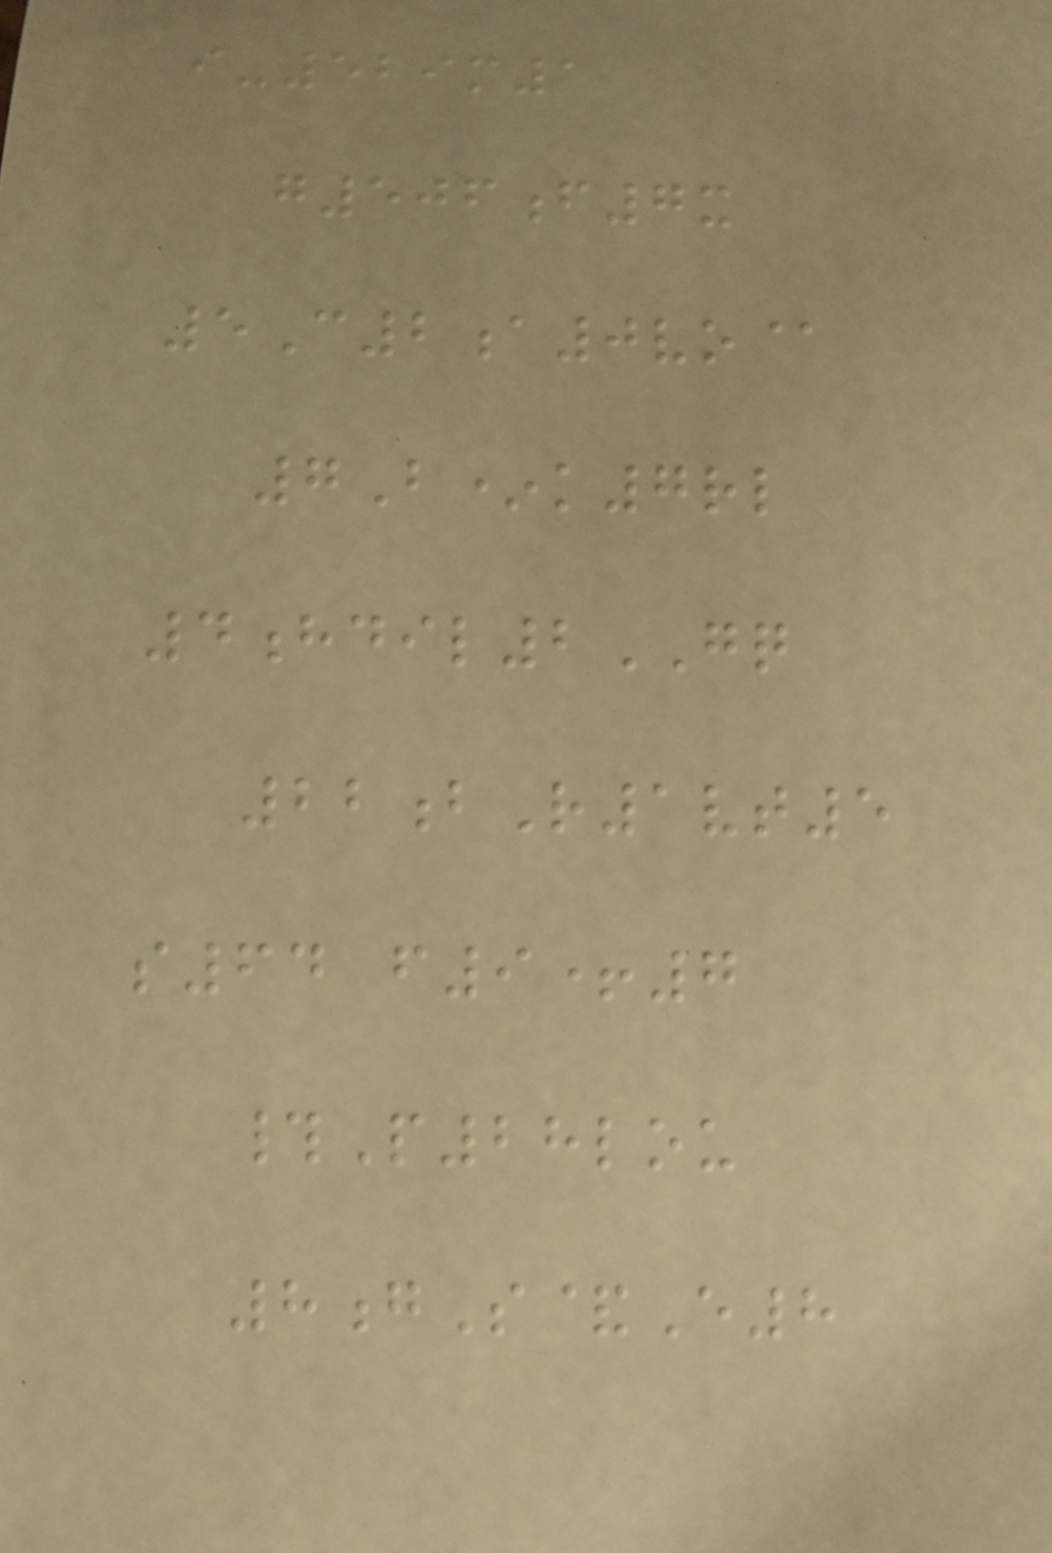i-529m1
g506f7x
5C2a0vo@
7B*k7rl
4hdil2GQ
22bR1vt5
s64 f9+7
#P28lou
8gS&E8
